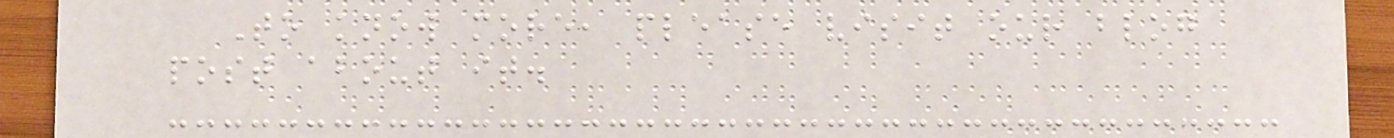To know more, please visit our blog
post about it.
